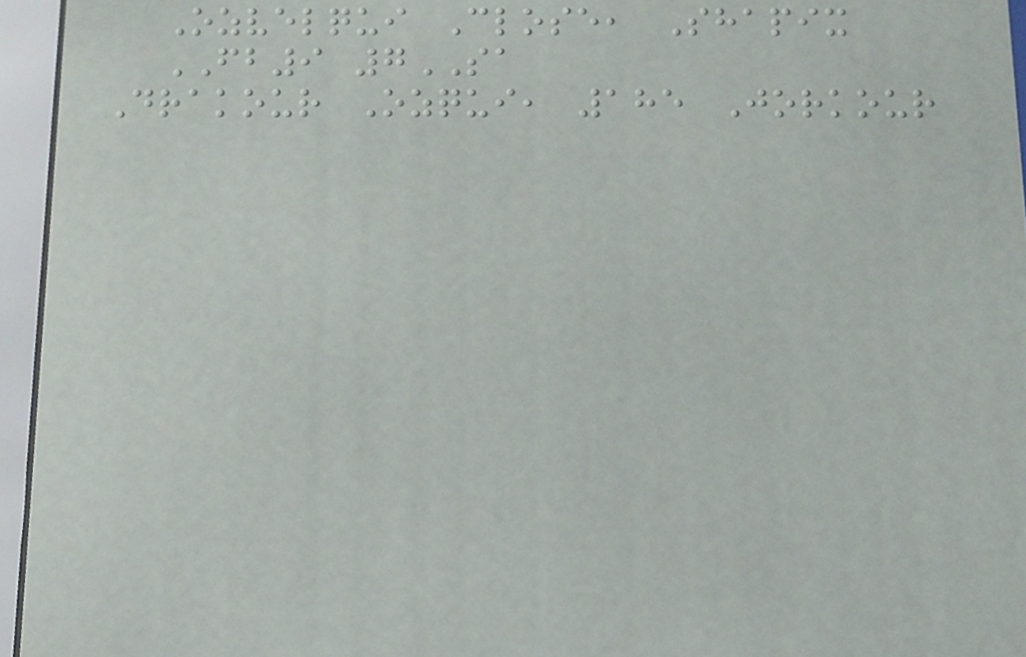Ozvelqui Close, Shapix
FB9 7SA
Drakour Ozqui, 185 Jorkour
